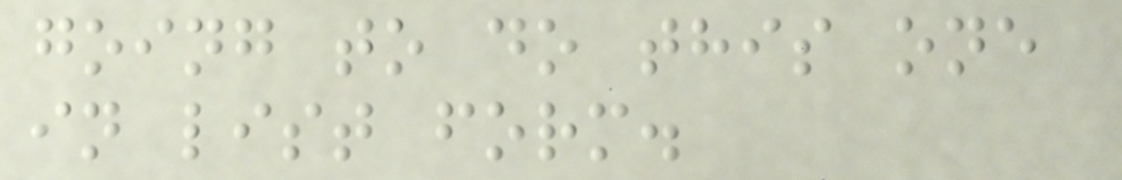going to do this one
in list form.
